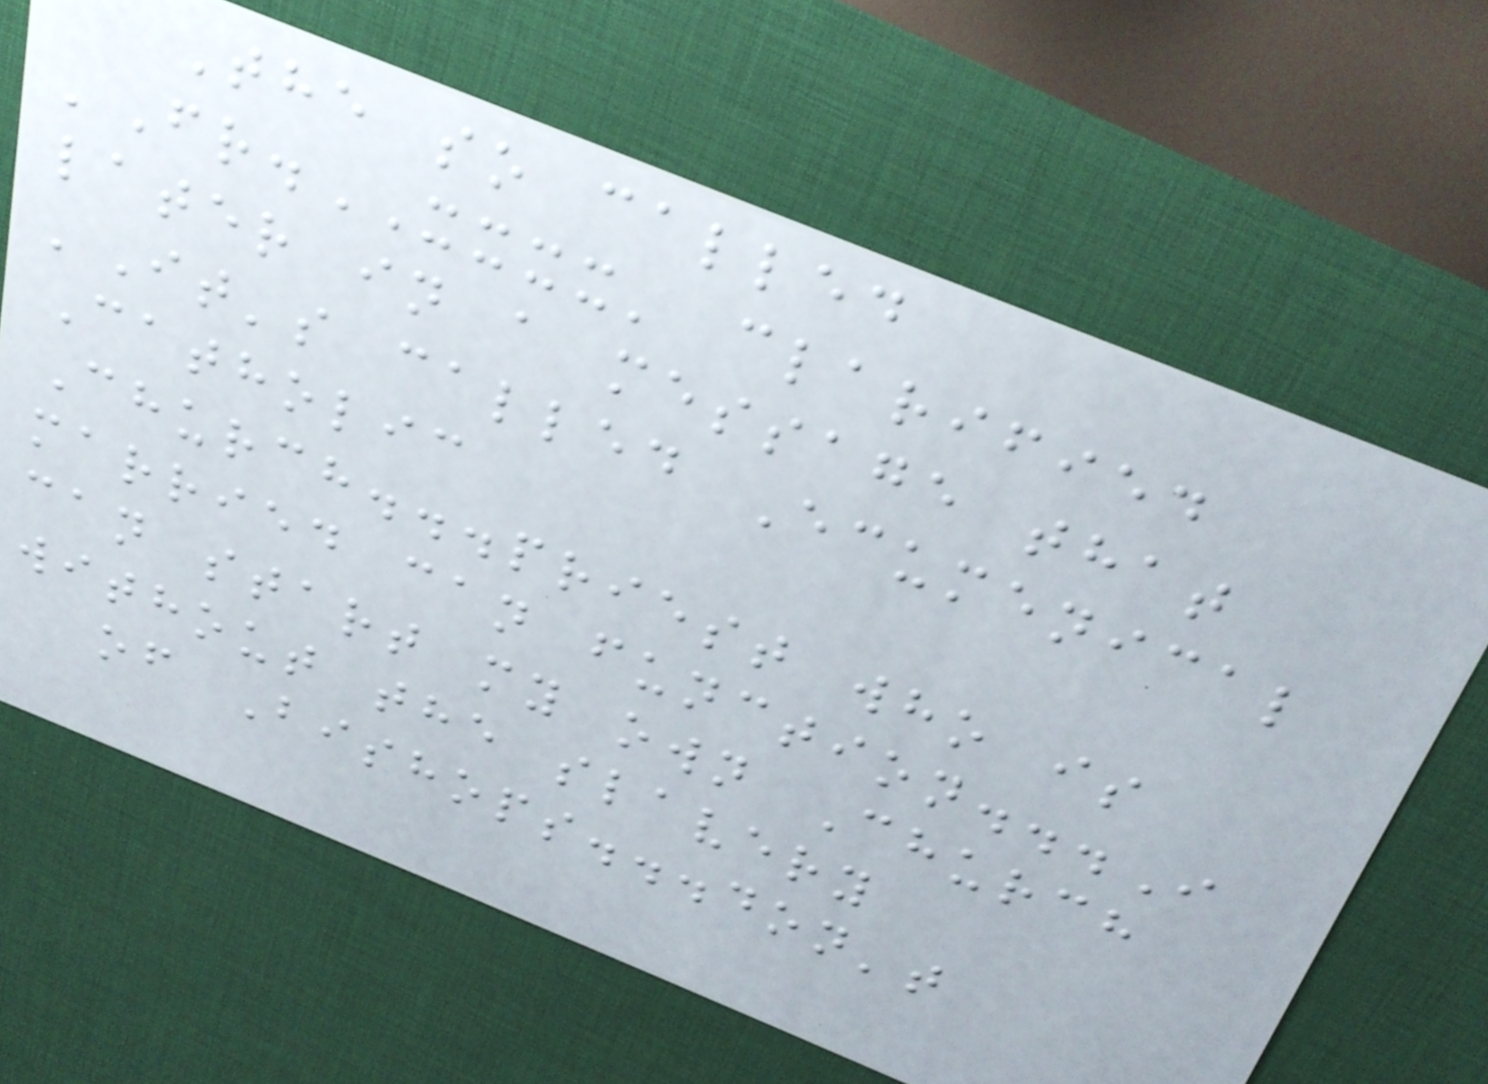The so called
'Fr.XXXX' clarified
later in a message that
'It's called Ecumenical
Catholic
Church...priest who is
married can function...I
can start my own Church
without the slavery
of Bishops...don't
